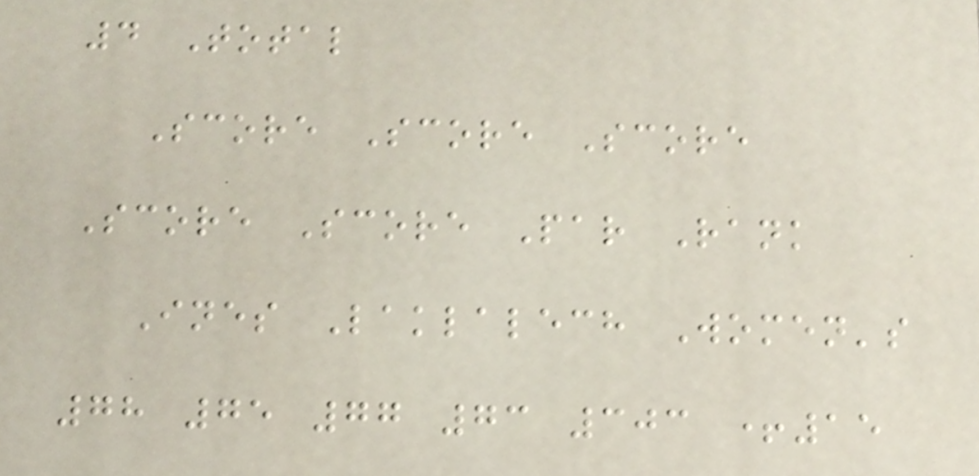4 Total
Score Score Score
Score Score Par Rank
Ines Laklalech Women's
78 75 77 73 303 +15
